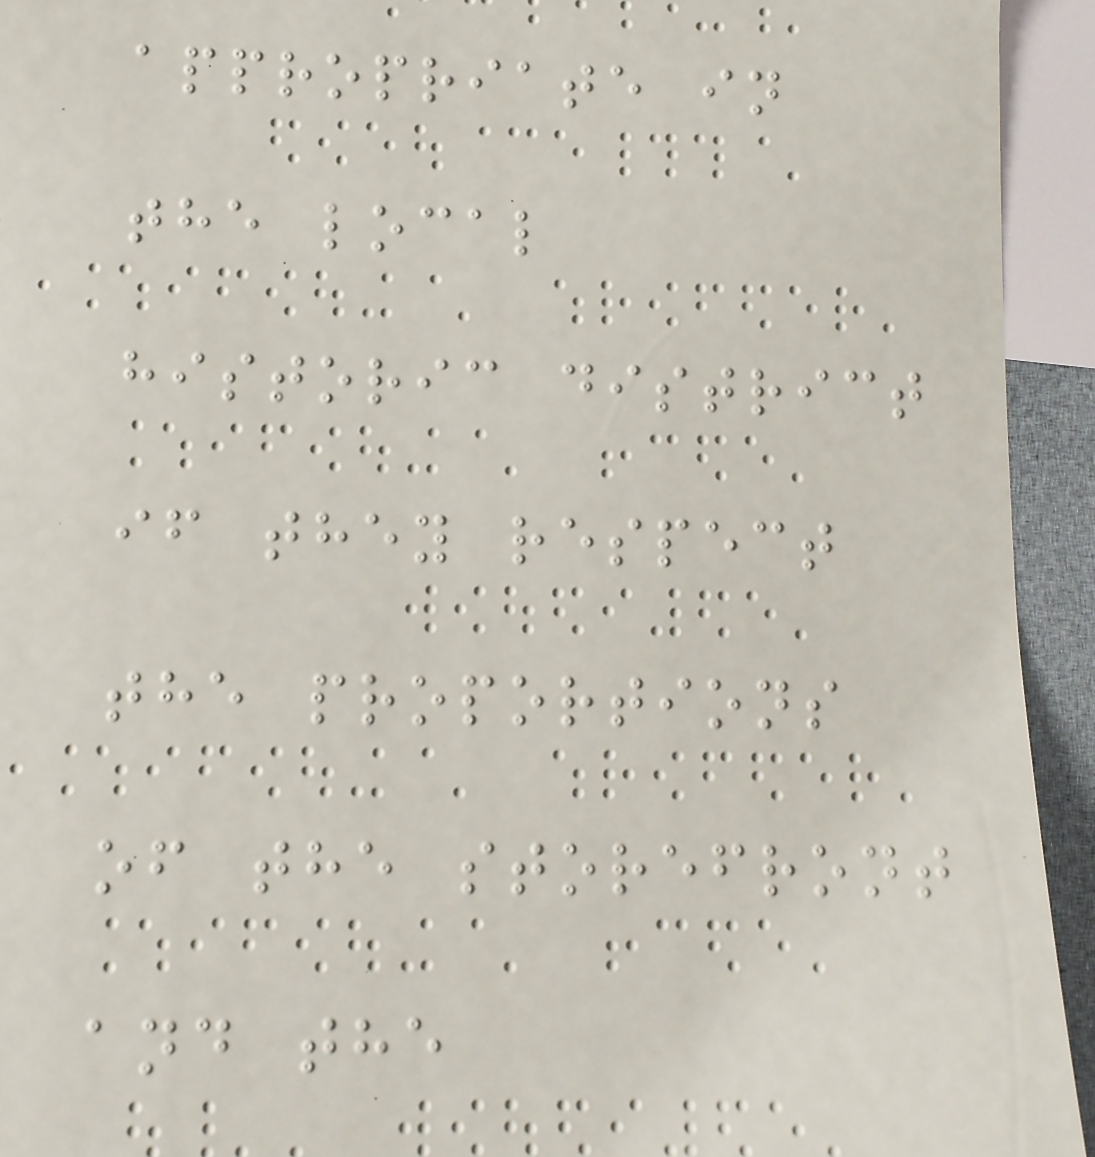appropriate in
the local
historic district
if they respect
the proportions
of the storefront
and the
